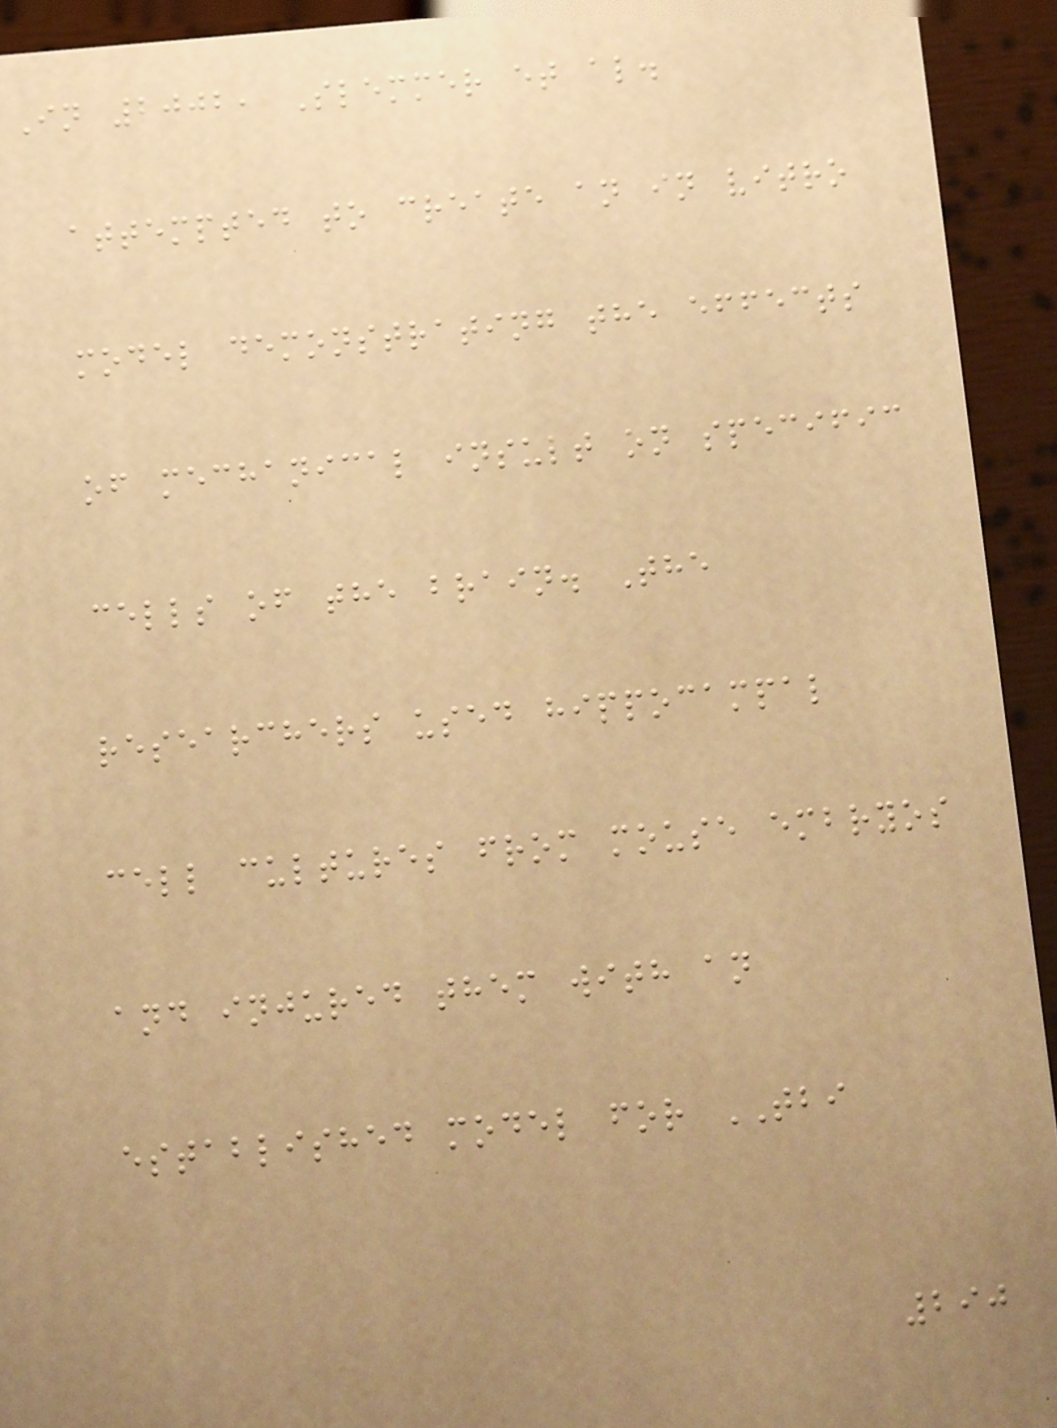In 2002, Slemmer et al.
attempted to create an in vitro
model demonstrating the effects
of mechanical insult on specific
cells of the brain. The
researchers used hippocampal
cell cultures from mouse embryos
and injured them with an
established model for TBI
290
